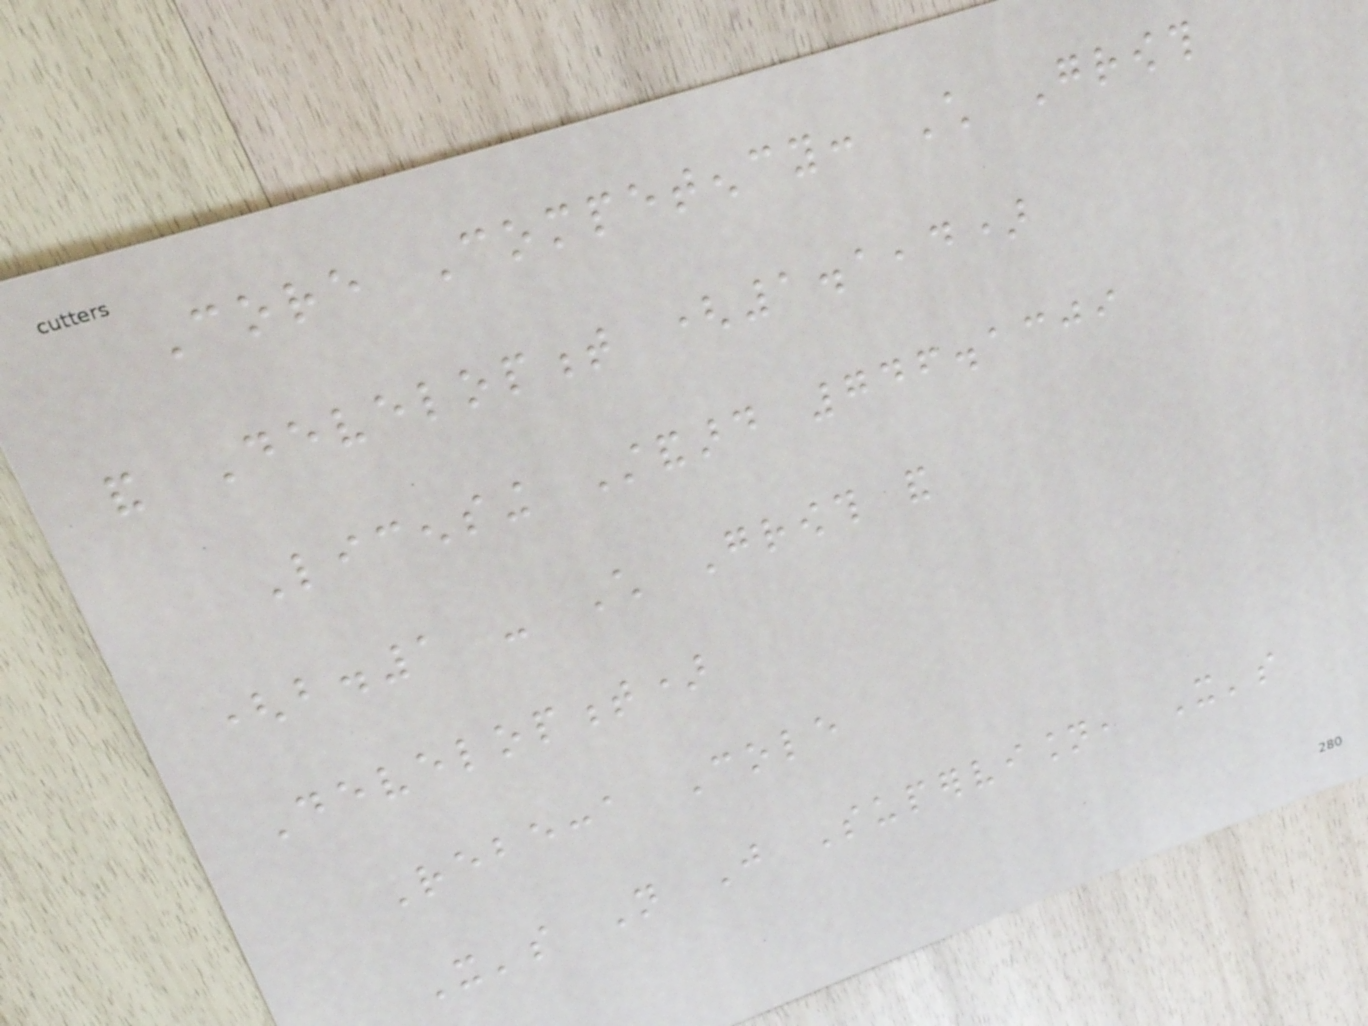Core Competency: Child Growth
and Development (1.1,4)
Licensing Standard 746.1309
(b.1 - Child Growth and
Development)
Rebecca Cole
It's Not Just Supervision, It's
